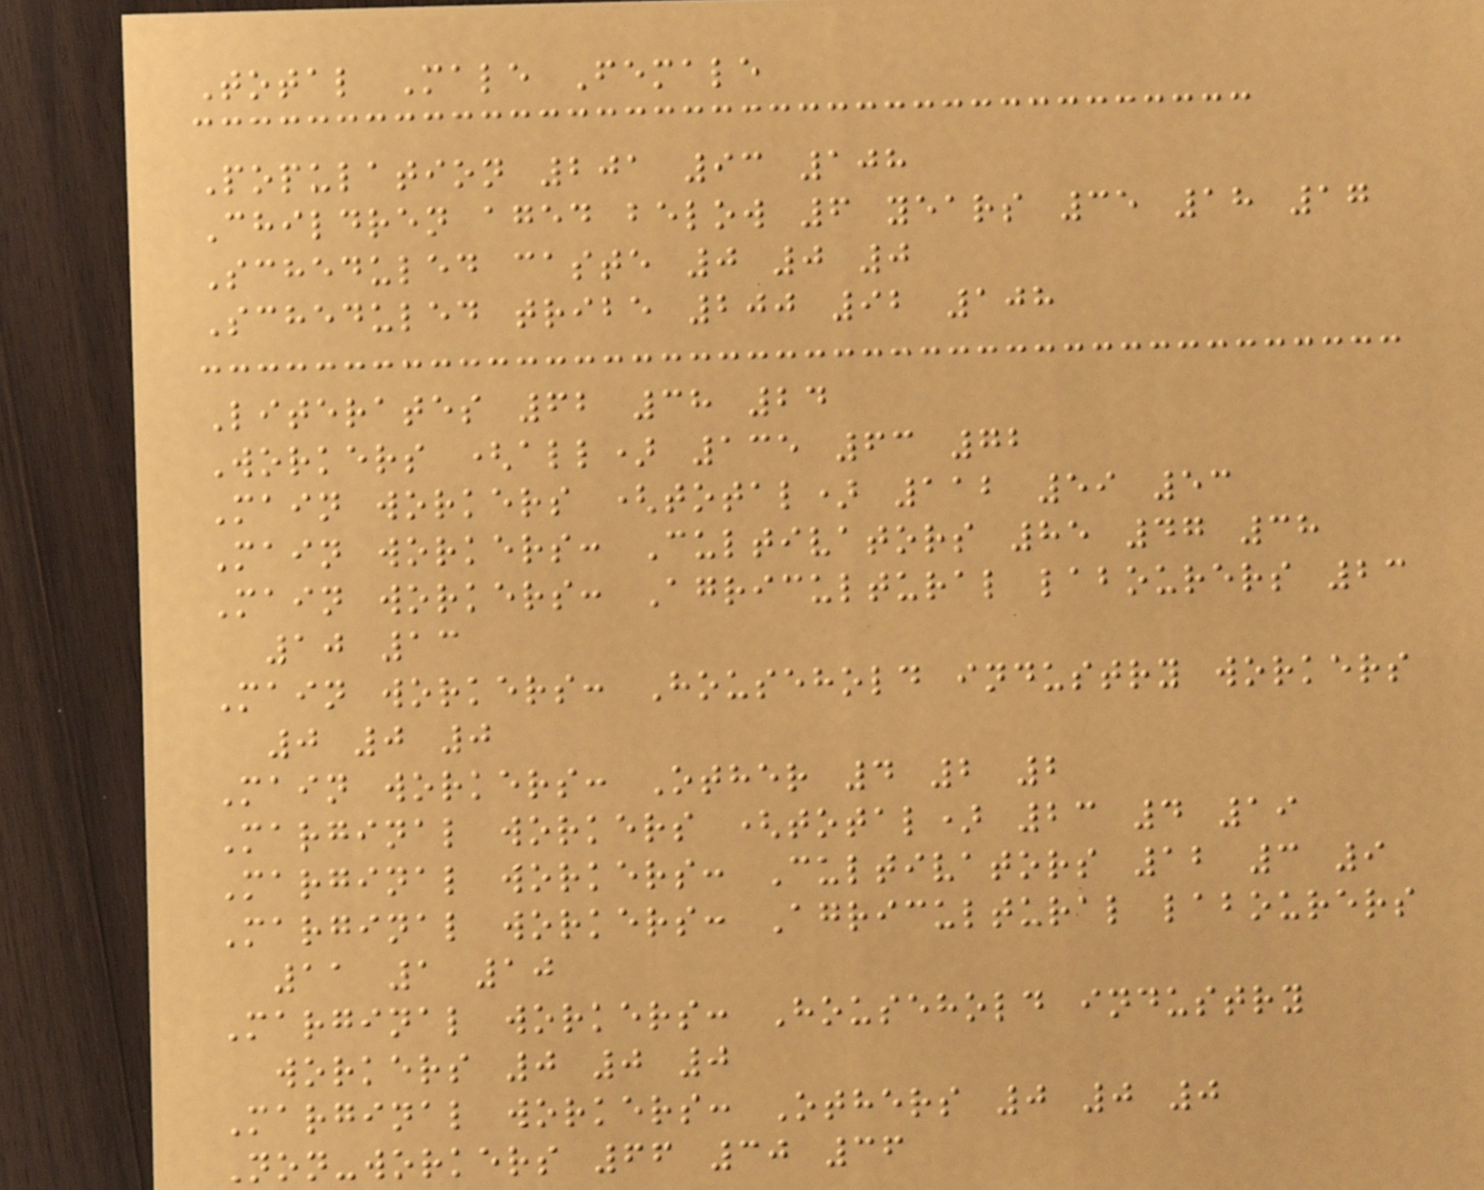Total Male Female
Population 201 93 108
Children aged below 6 years 35 18 17
Scheduled caste 0 0 0
Scheduled tribe 200 92 108
Literates 62 38 24
Workers (all) 135 63 72
Main workers (total) 112 59 53
Main workers: Cultivators 85 47 38
Main workers: Agricultural labourers 23
10 13
Main workers: Household industry workers
0 0 0
Main workers: Other 4 2 2
Marginal workers (total) 23 4 19
Marginal workers: Cultivators 12 3 9
Marginal workers: Agricultural labourers
11 1 10
Marginal workers: Household industry
workers 0 0 0
Marginal workers: Others 0 0 0
Non-workers 66 30 36
